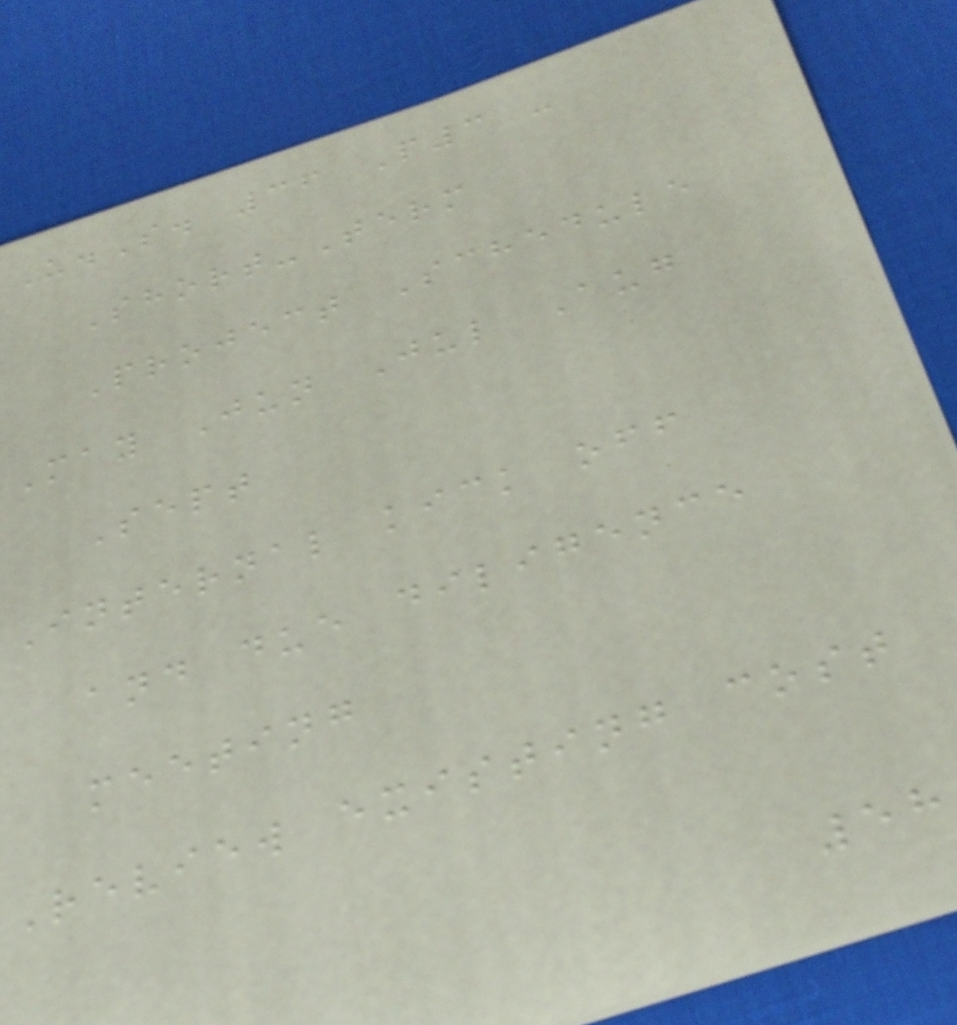U.S. 36 P3 -
Short-Term
Project Schedule
May Jun Jul Aug
Sept
Internal kick off
and due diligence
meeting
Review existing cost
58
